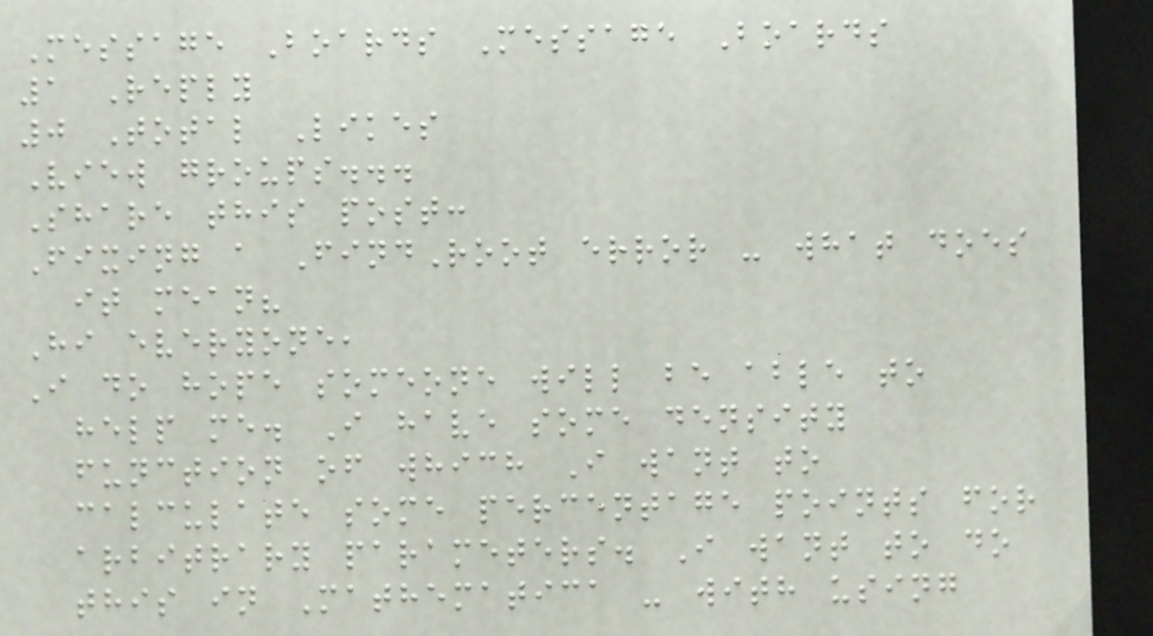Message Boards Message Boards
1 Reply
0 Total Likes
View groups...
Share this post:
Fixing a FindRoot error - what does
it mean?
Hi everyone,
I do hope someone will be able to
help me. I have some density
function of which I want to
calculate some percentage points for
arbitrary parameters. I want to do
this in Mathematica - with using
